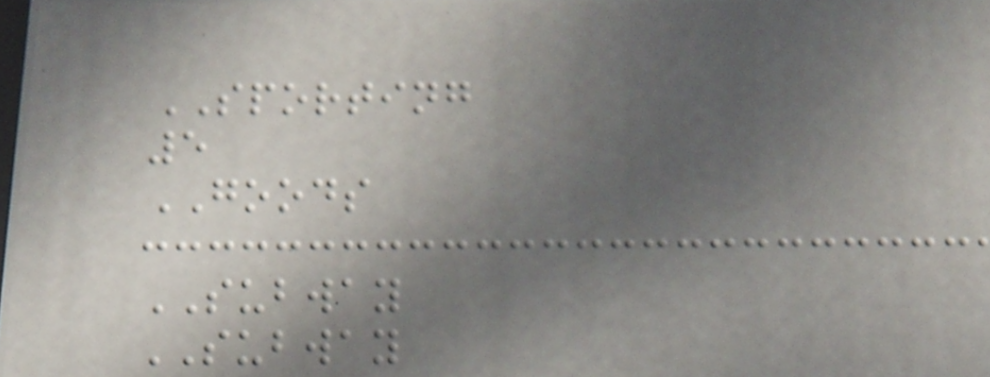SPORTING
5
GOODS
SUBWAY
SUBWAY
